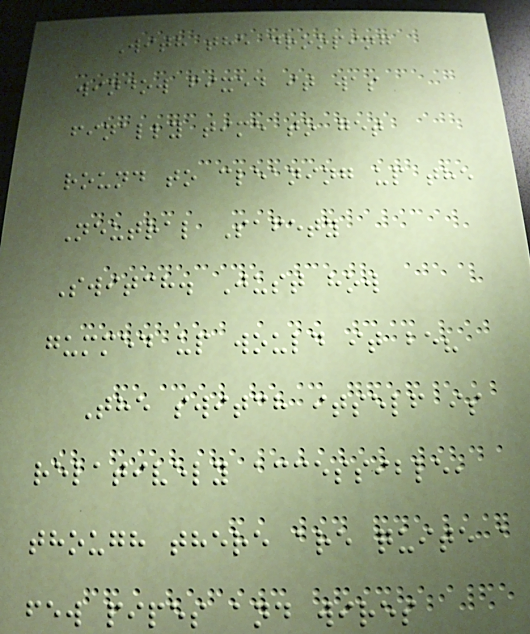With the drooping
window fixed it was
finally time to get
round to cleaning up the
Neutral Safety
Switch. Just how
gummed up would it be?
The switch itself is
relatively accessible,
though there are quite a
few pipes and wires
